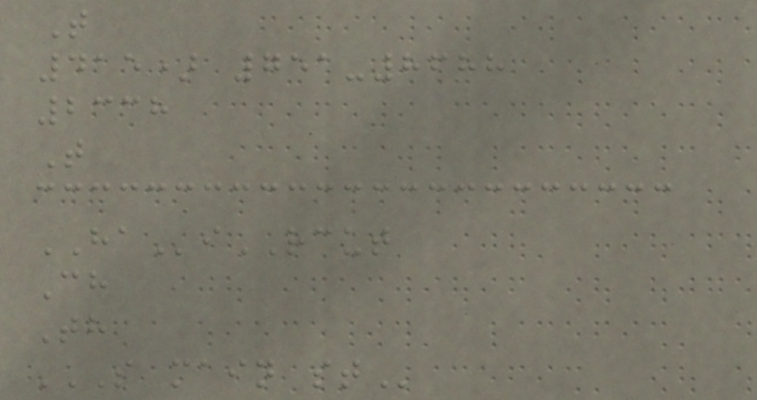T
415) 751-8688
2338
T
HAiRCUT
Ch
Th
S MAIN ST
